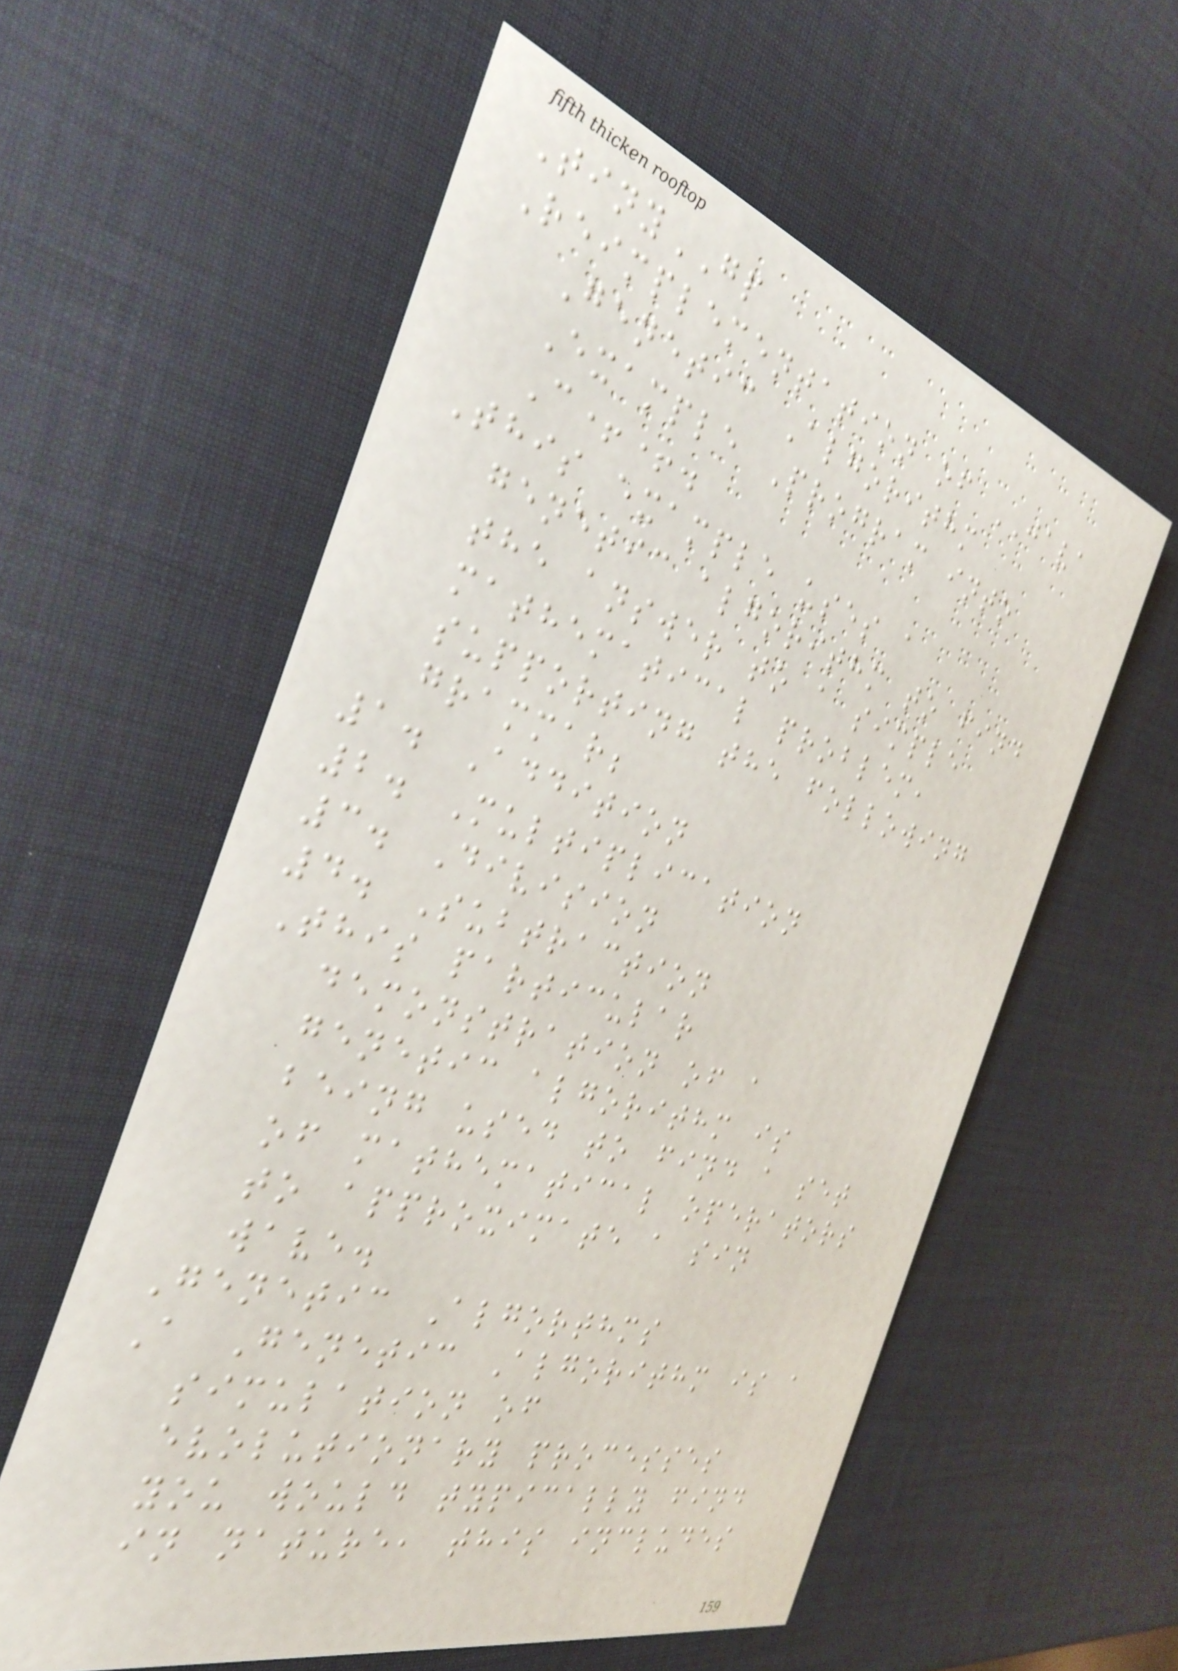TinyGP
Reimplementation of JAVA
Genetic Algorithm
Example Program into
C++.
This example uses a
genetic algorithm to find
the answer to a simple
mathematical problem,
supporting the following
grammar;
1. Addition
2. Multiplication
3. Division
4. Subtraction
This particular
demonstration of a
genetic algorithm is
being used to find a set
of mathematical operators
to approximate a sin
wave.
Genetic Algorthms
A Genetic Algorithm is a
simulation of
evolutionary processes
you would typically find
in nature, this includes
